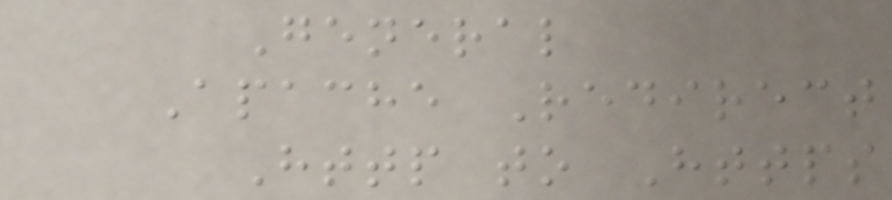General
Apache Redirect
Http to Https
